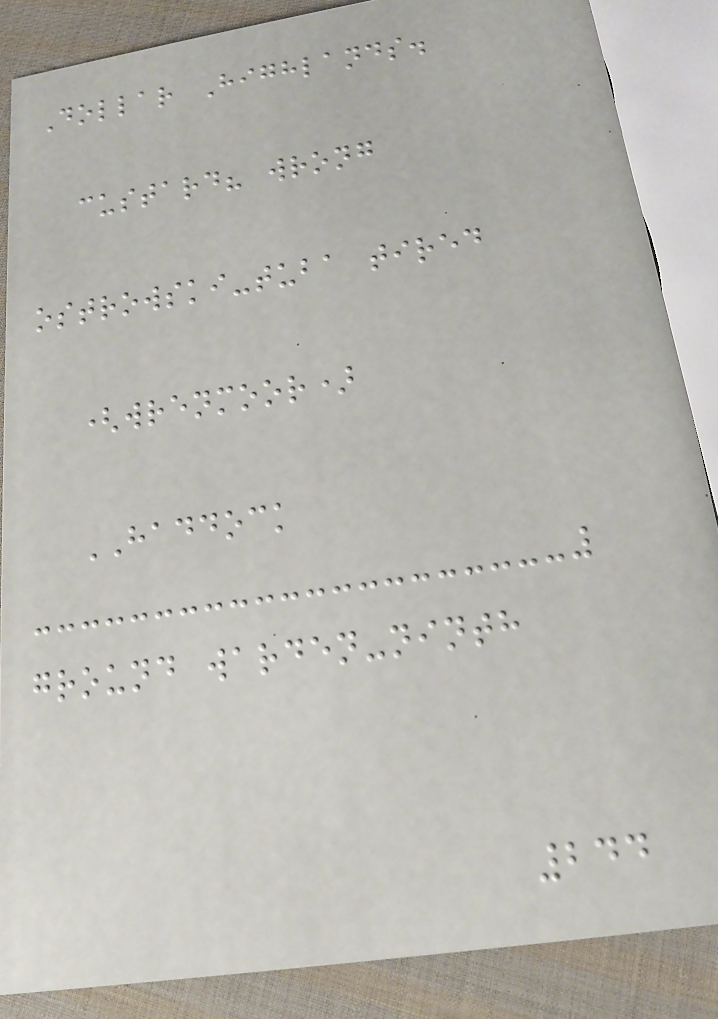Dollar Highlands.
custard? wrong
ostrowski-tuba tired
(wrenmoor)
HADDOCK
ground warden-ninth
244
